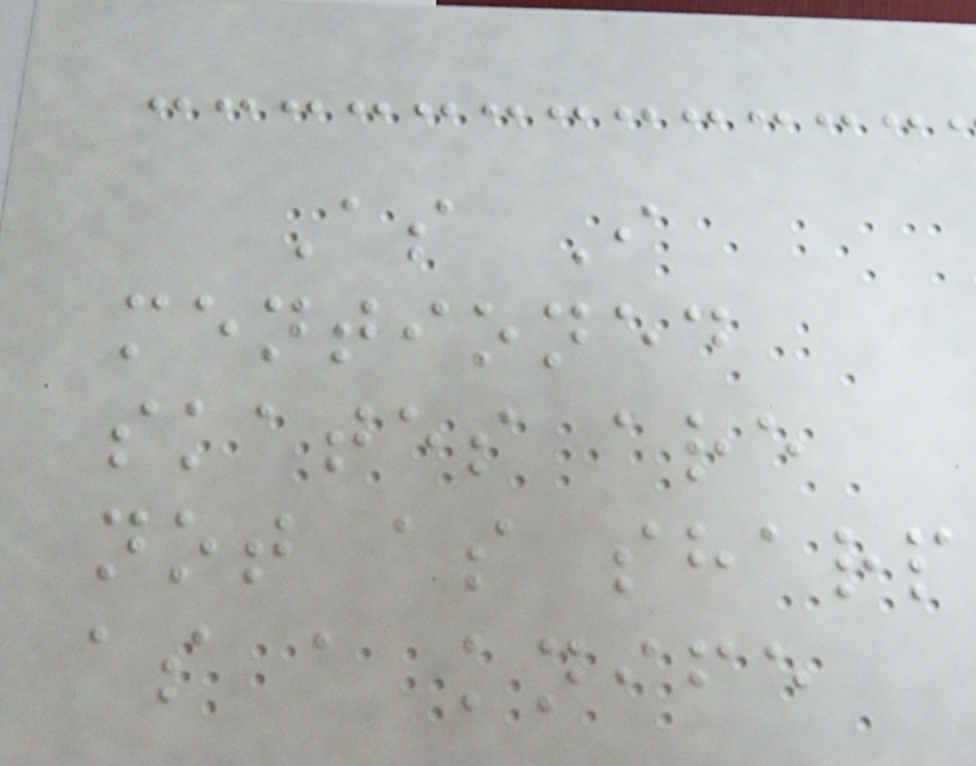As I
mentioned
skates are
not as sharp
as a knife
